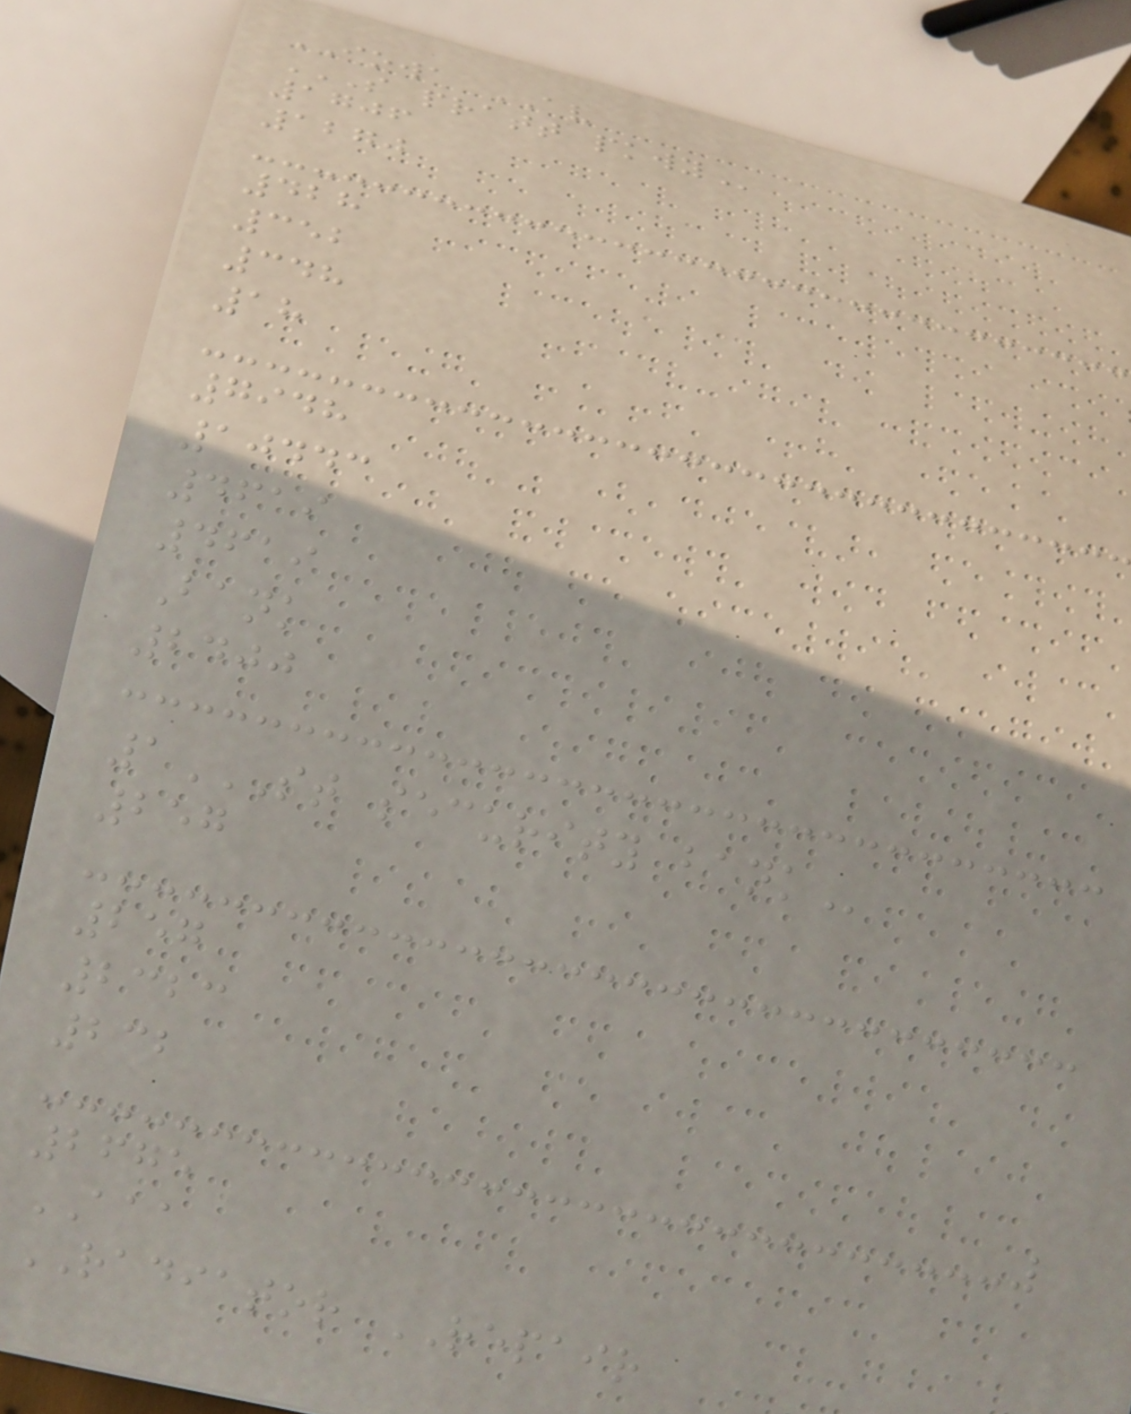IOWA AV
S PRATT PKWY
1706
1270
428
352
348
18
7948
10443
4619
4619
Bank
2400
1ST SECURITY BANK
257
257
2323
232
2675
AAA
RADIATOR REPAIR
